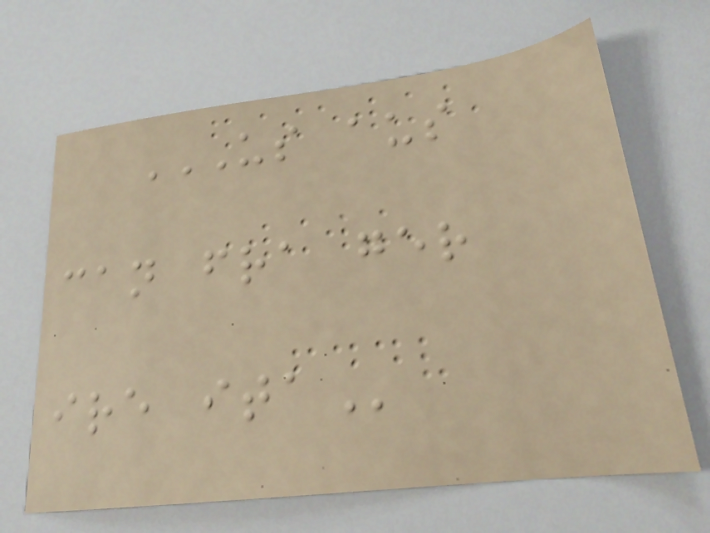US AUS
CAN FRA GER
IRE ITA
